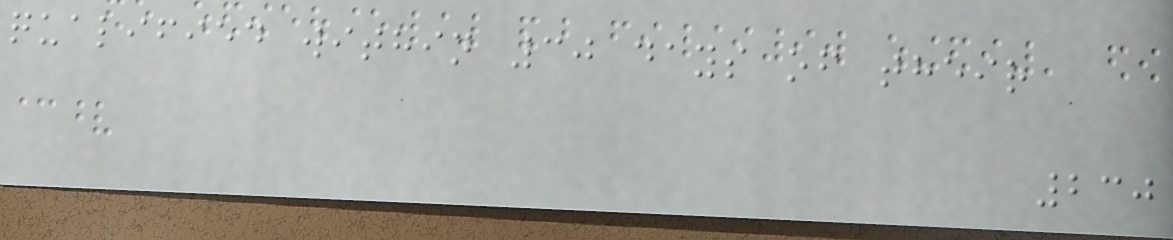qualified within 30 days of their
230
